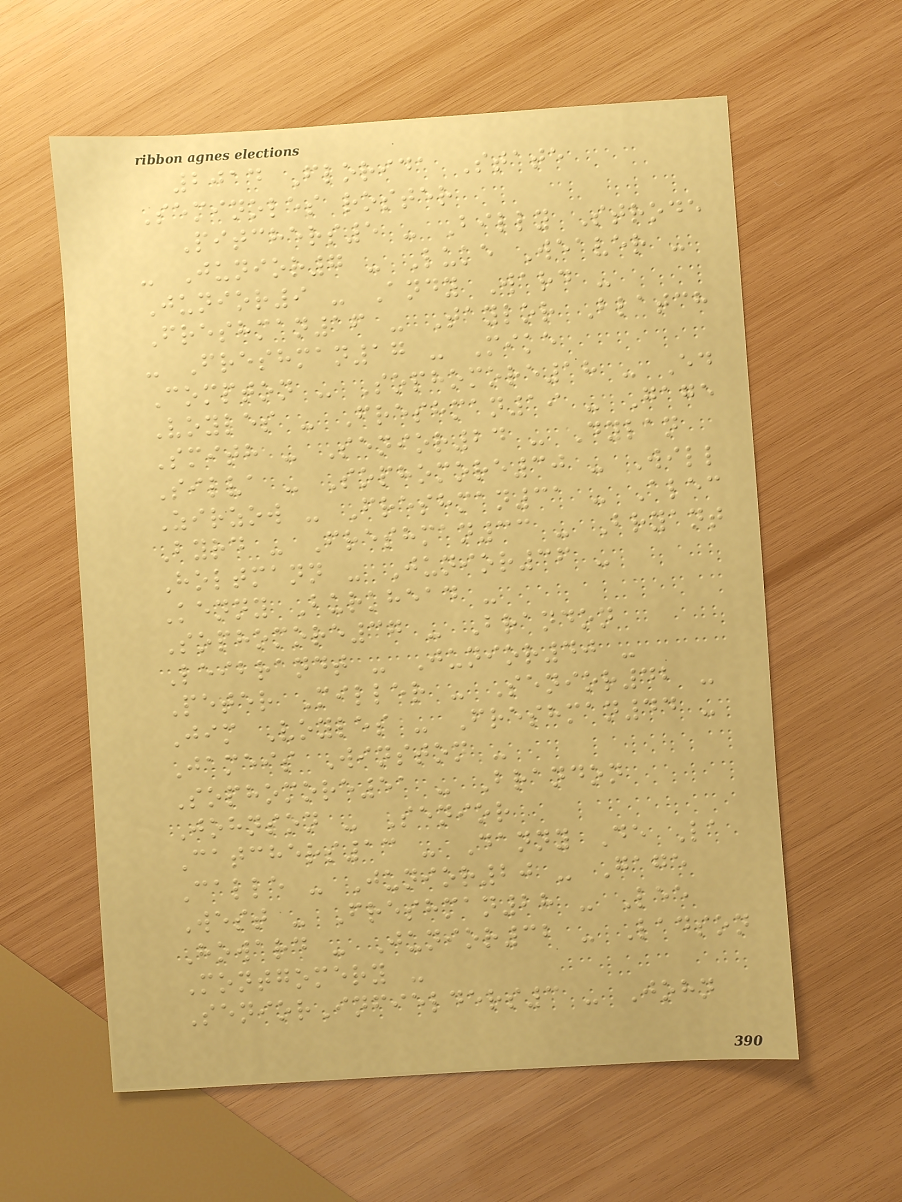2014 Florida State
Seminoles roster
Pitchers5 - Billy Strode
- Junior7 - Luke Weaver -
Junior9 - Andy Ward -
Freshman16 - Taylor Blatch
- Freshman17 - Mike
Compton - Sophomore18 - Ed
Voyles - Freshman19 - Gage
Smith - Senior24 - Dylan
Silva - Sophomore30 - Will
Zirzow - Freshman31 - Alec
Byrd - Freshman33 - Bryant
Holtmann - Junior36 -
Kenny Burkhead -
Sophomore37 - Brandon
Leibrandt - Junior40 -
Peter Miller - Senior42 -
Jim Voyles - Freshman44 -
Jameis Winston -
Sophomore51 - Brandon
Johnson - Senior
Catchers13 - Danny De La
Calle - Junior20 - Gage
West - Freshman28 - Lee
Howard - Junior32 - Ladson
Montgomery -
SeniorInfielders3 - John
